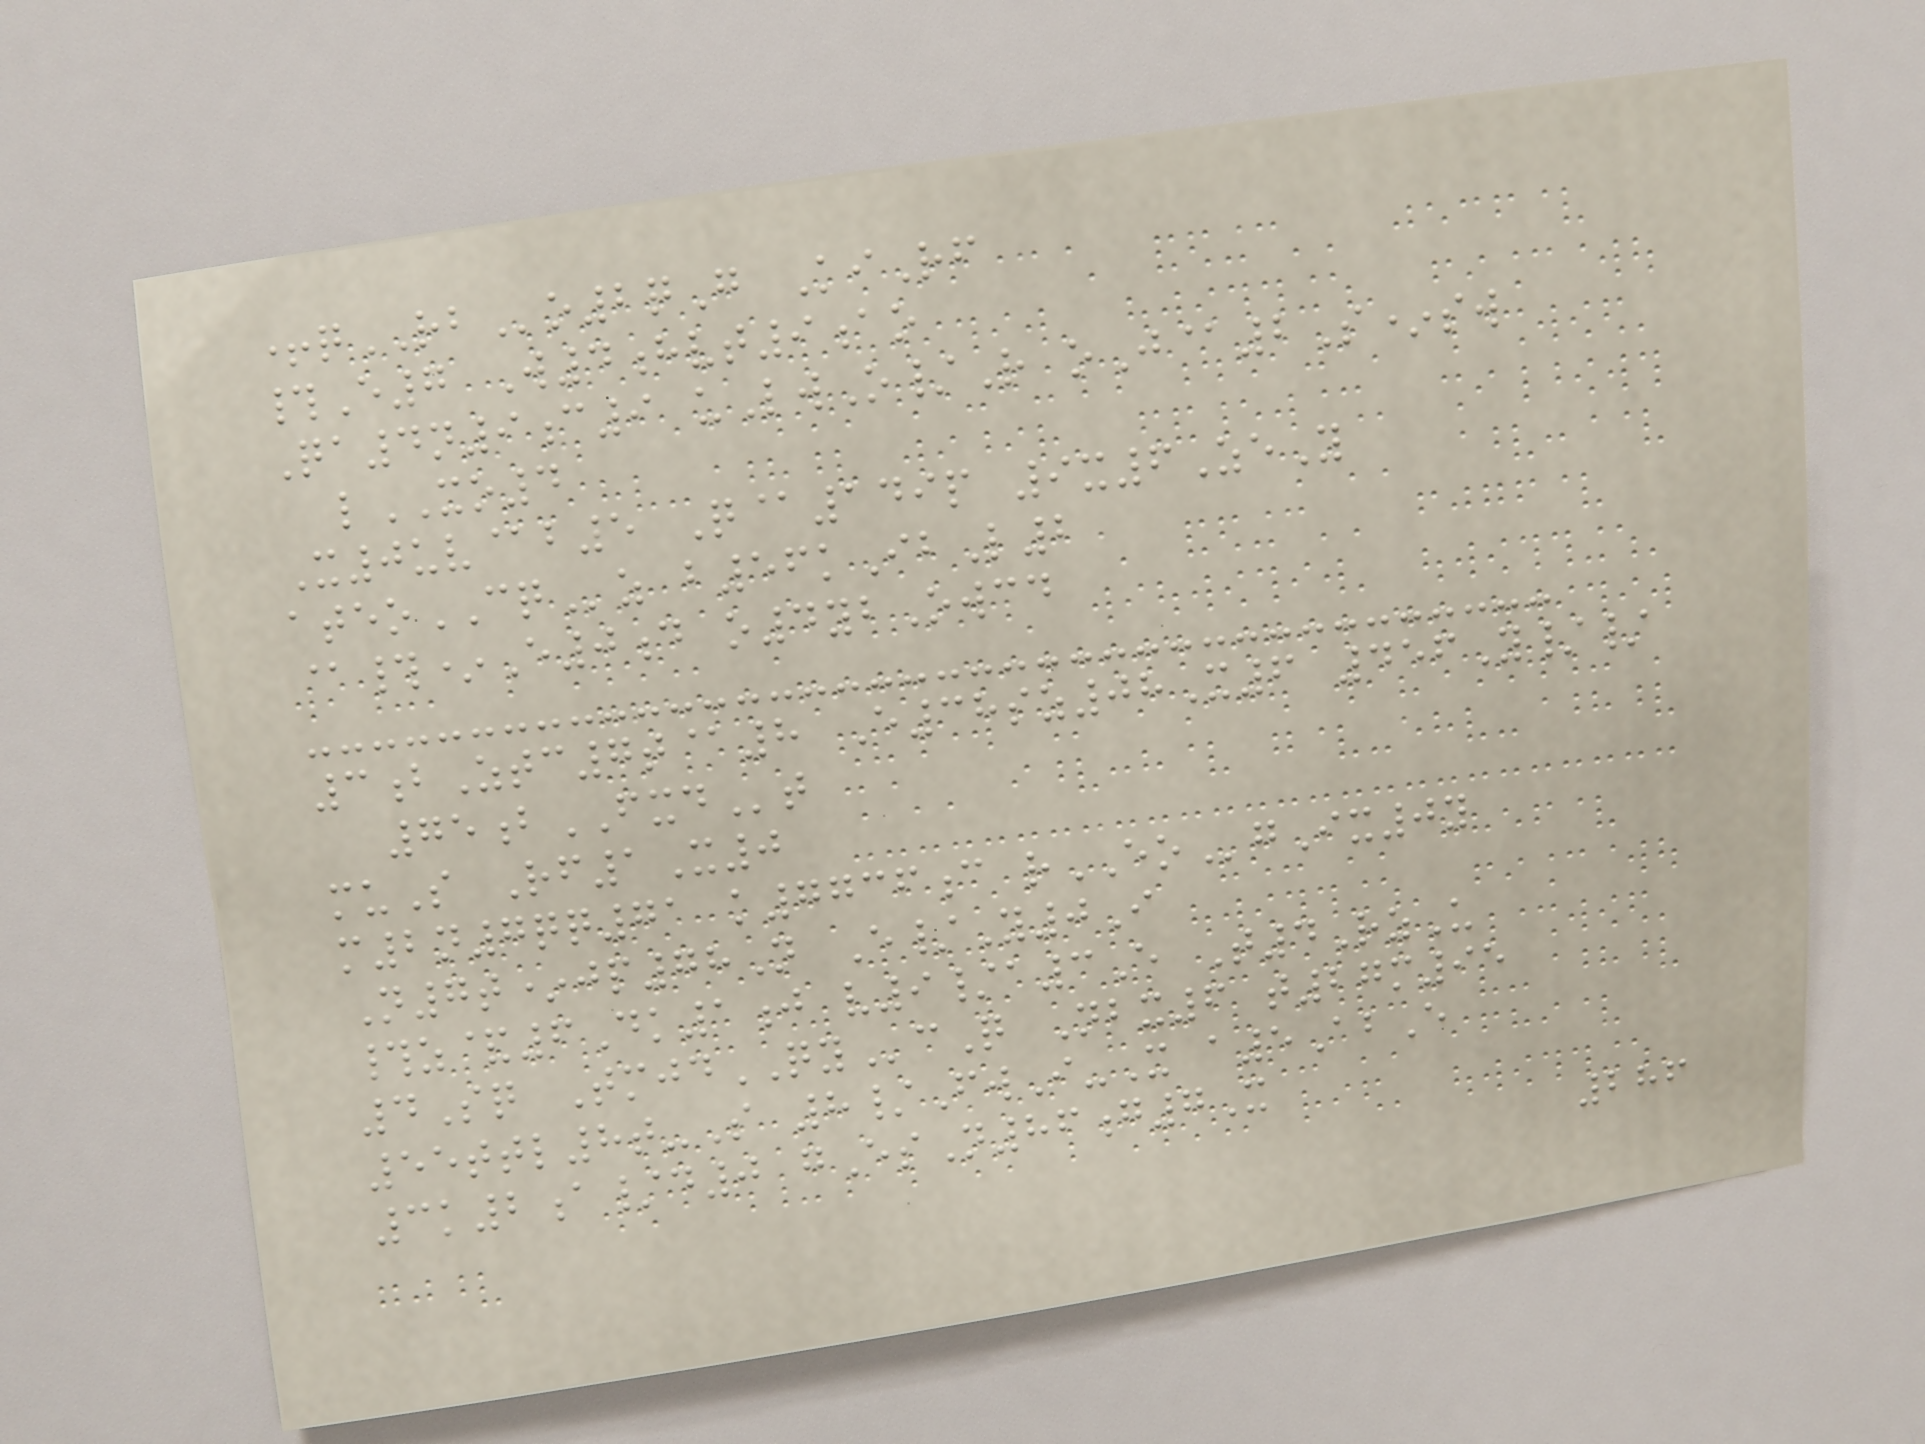+qRBo2qG KiRf
#E7 W4hvt9ao
Qa4n9c9 uLwO/R oJ@2S*sw
lXO4
X0uv@b5 Q@149p 9x6ZeY
ateoCQz b56kIbL2
@#*E0d o4ybOwcd
3bZtc7t@8 E38sz08X6 456Y//
75bFXDt
muS Rf1X0
m2n7qq71 k7736c rEOgIx0y
N7t*jp78N E/Y0I
#z&6Dk1j v9/a3E T4RzU
4Sq TmjdQYcQ Nbx6 t27m95
55ttl8t-S 8/FwI-X a5AbE
3k2a/d0 gEsN86g7X
286
